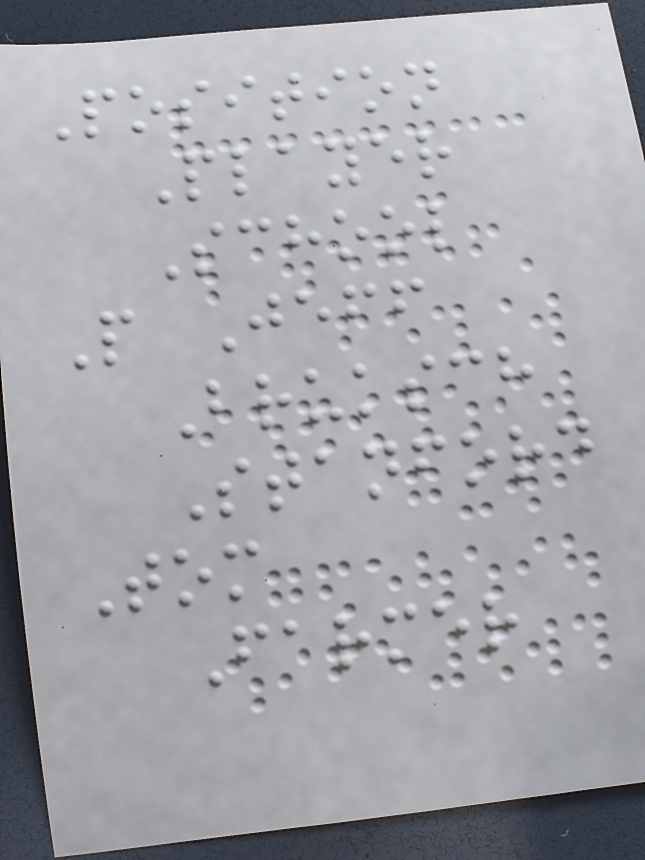Position
Player
School
P Jeff
Bruksch
Stanford
Tom
Farmer
